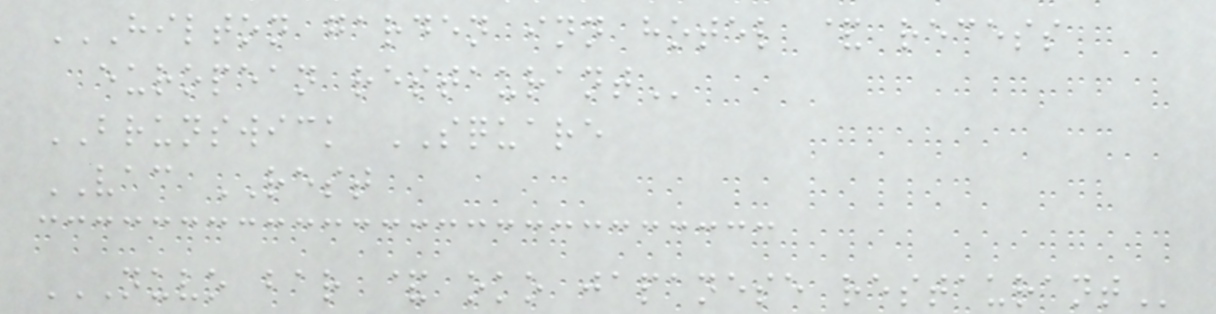HILTON GARDEN INN HOTEL & RECESS
EUROPEAN RESTAURANT
BRUNSWICK SQUARE
VAC REST
NUVO BAR & OKO JAPANESE RESTAURANT
